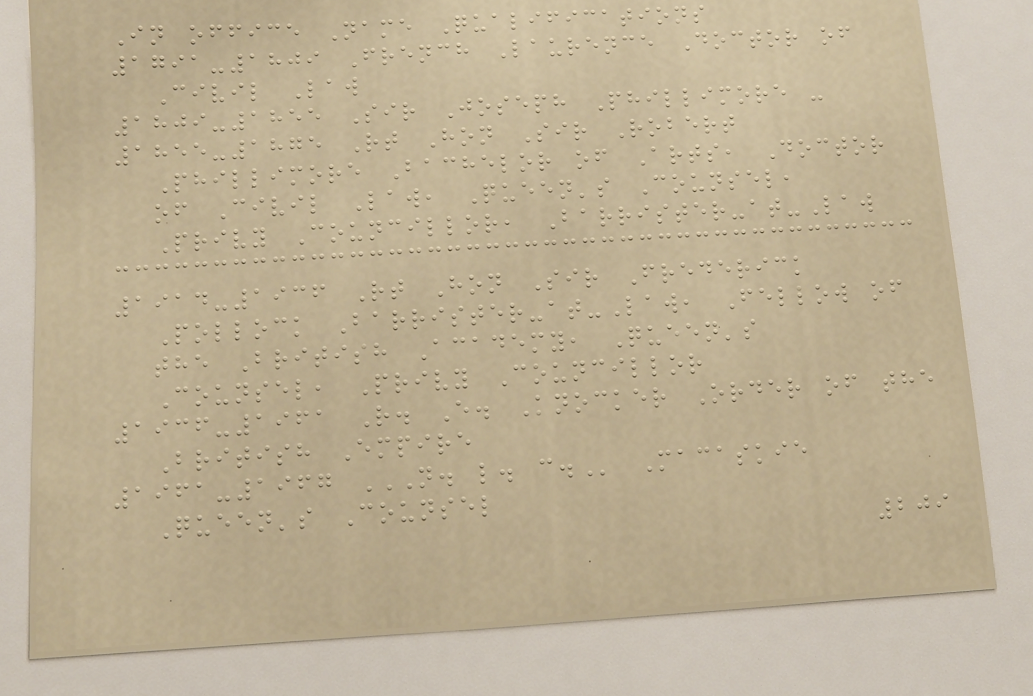In office Name Qualifications
1791-1809 French Laurence Doctor of
Civil Law
1809-1855 Sir Joseph Phillimore -
1855-1875 Rt Hon Sir Robert
Phillimore Bachelor of Arts, Doctor
of Civil Law, Queen's Counsel,
Privy Councillor, Barrister-at-Law
1914-1936 Rt Hon Sir Frederick
Pollock Barrister-at-Law, Fellow of
the British Academy, Queen's
Counsel, Privy Councillor
1936-1961 R. E. Knocker Order of the
British Empire
1961-1967 N. L. C. Macaskie
Queen's Counsel
209
